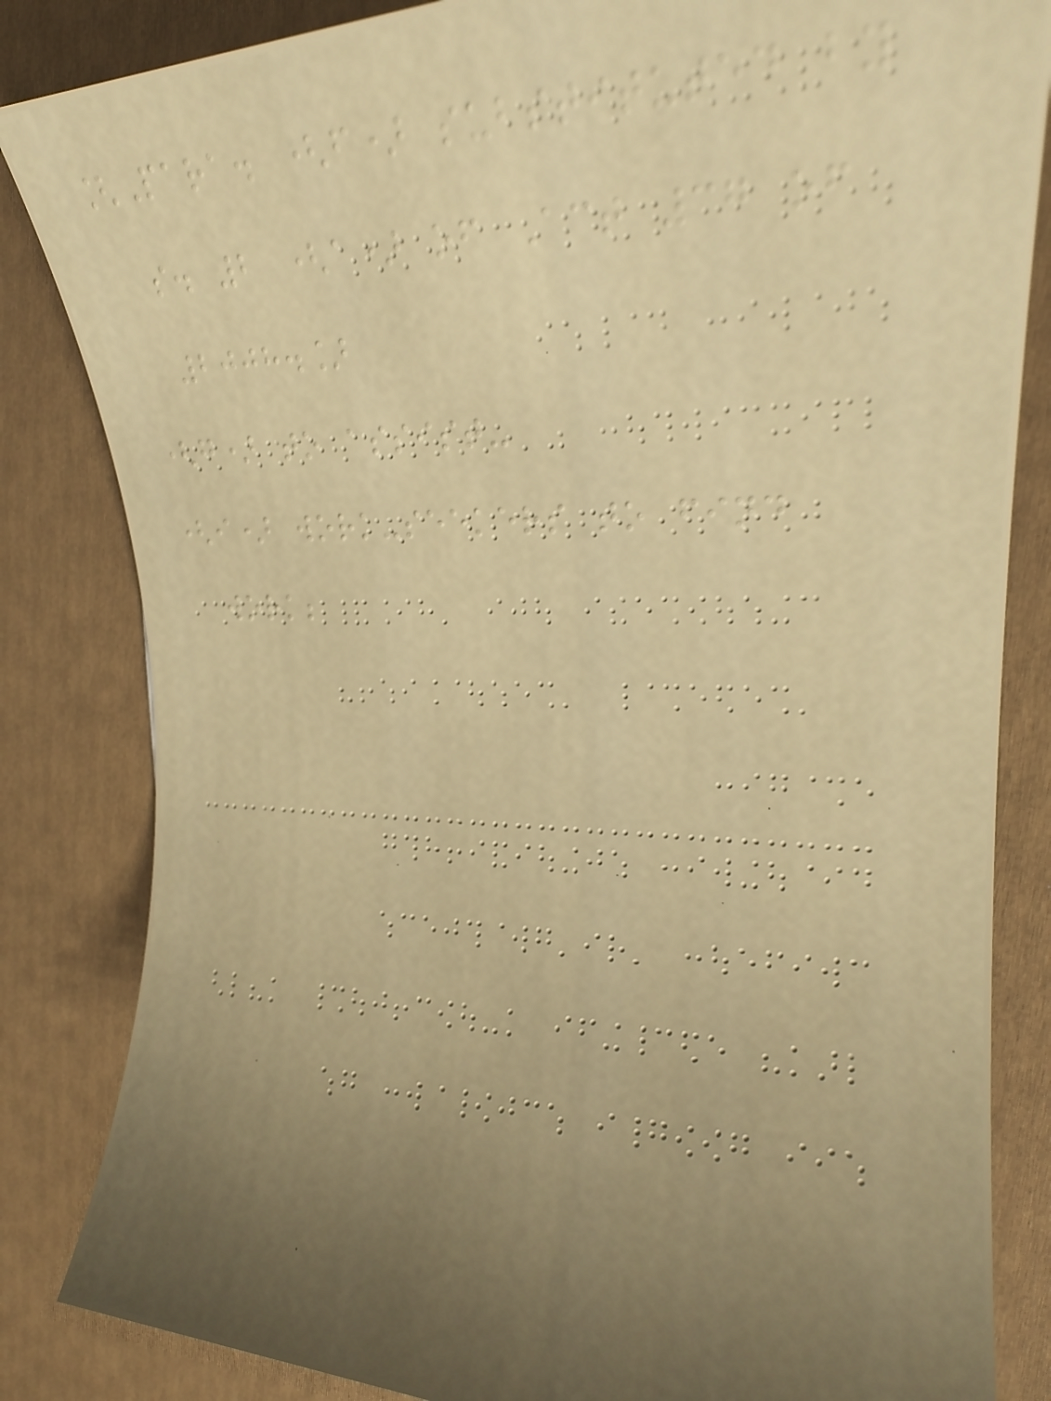[Para. (f) substituted by
s. 2 (a) of Act 37 of
2008.]
(g) to assist-
(i) work-seekers to find
work;
